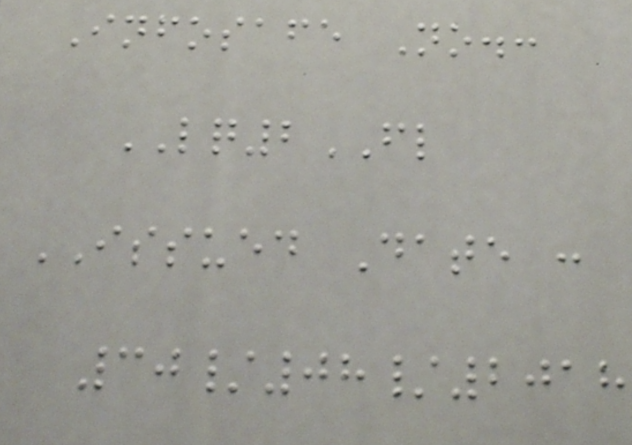Infosafe No.:
LQ2FL
ISSUED Date :
30/08/2018
